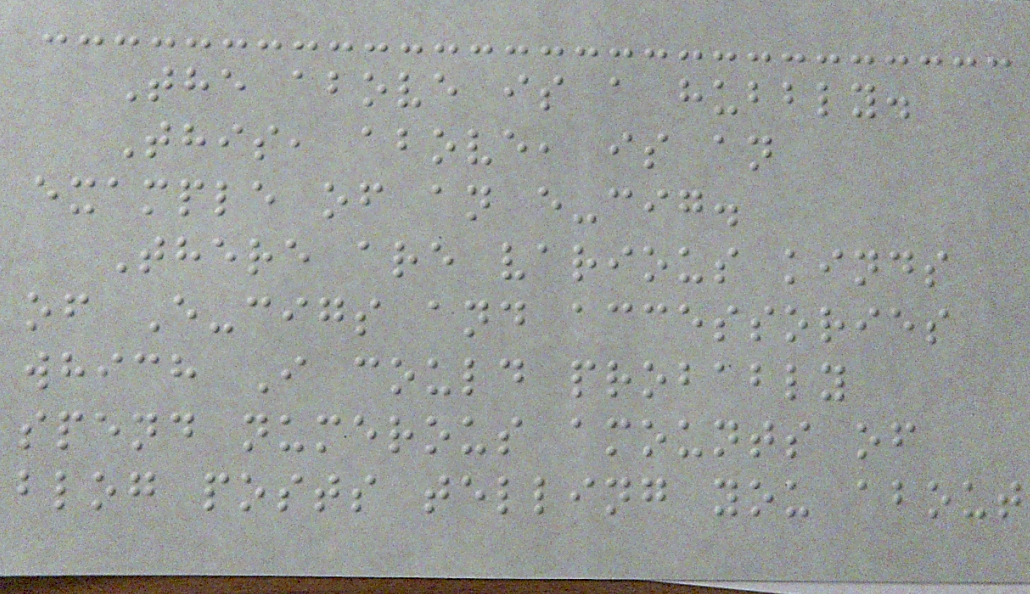The above is a hubbly.
This, above, is an
example of an e-cig.
There are various kinds
of E-cigs and accessories
which I could probably
spend numerous amounts of
blog posts telling you about
